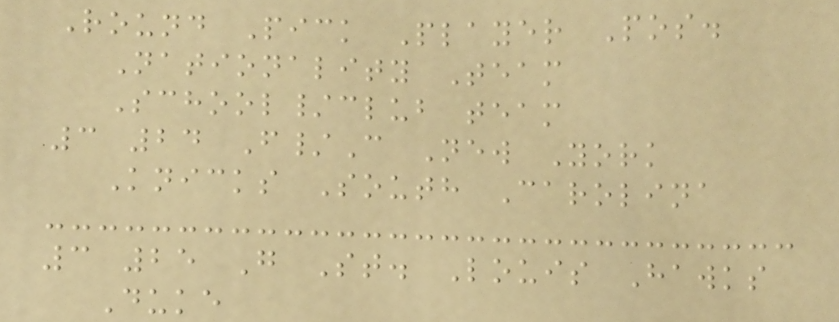Round Pick Player Pos.
Nationality Team
School/club team
3 24 F/C New York
Knicks South Carolina
3 25 G St. Louis Hawks
Duke
